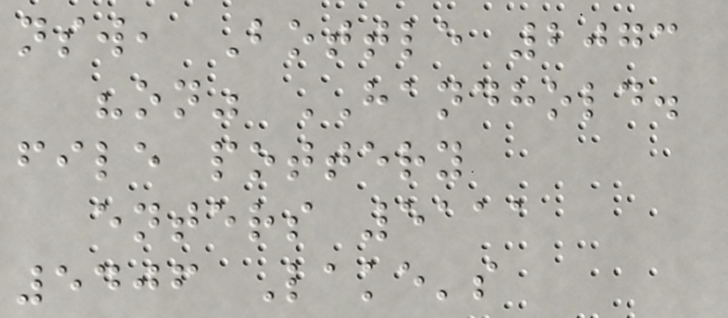nsw, Bottle 2073
"on" HANDHOLD.
file pottery
enters 5111
5406 Lake's
